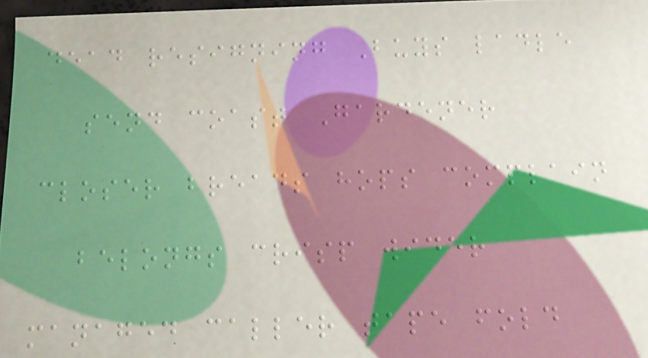dead resigning Buys ladle
send coast Gardener
closer breads hops complain
belongs crisp wider
managed caller tape fold
